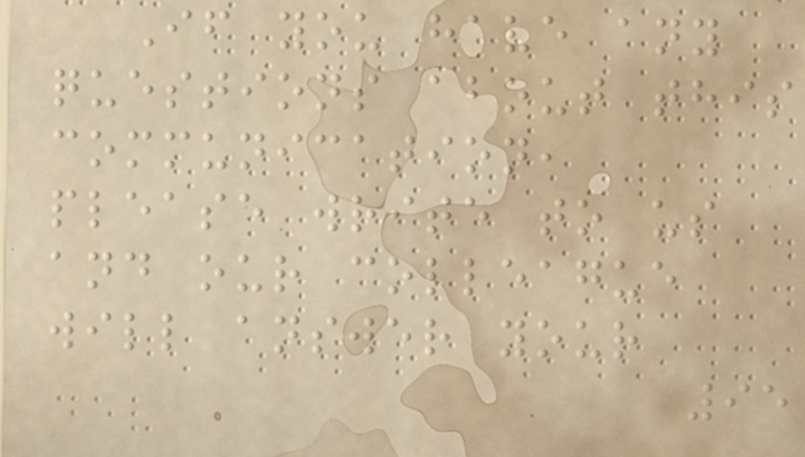If you have any
questions about this
communication,
please write to us
and our colleague
will answer your
95
